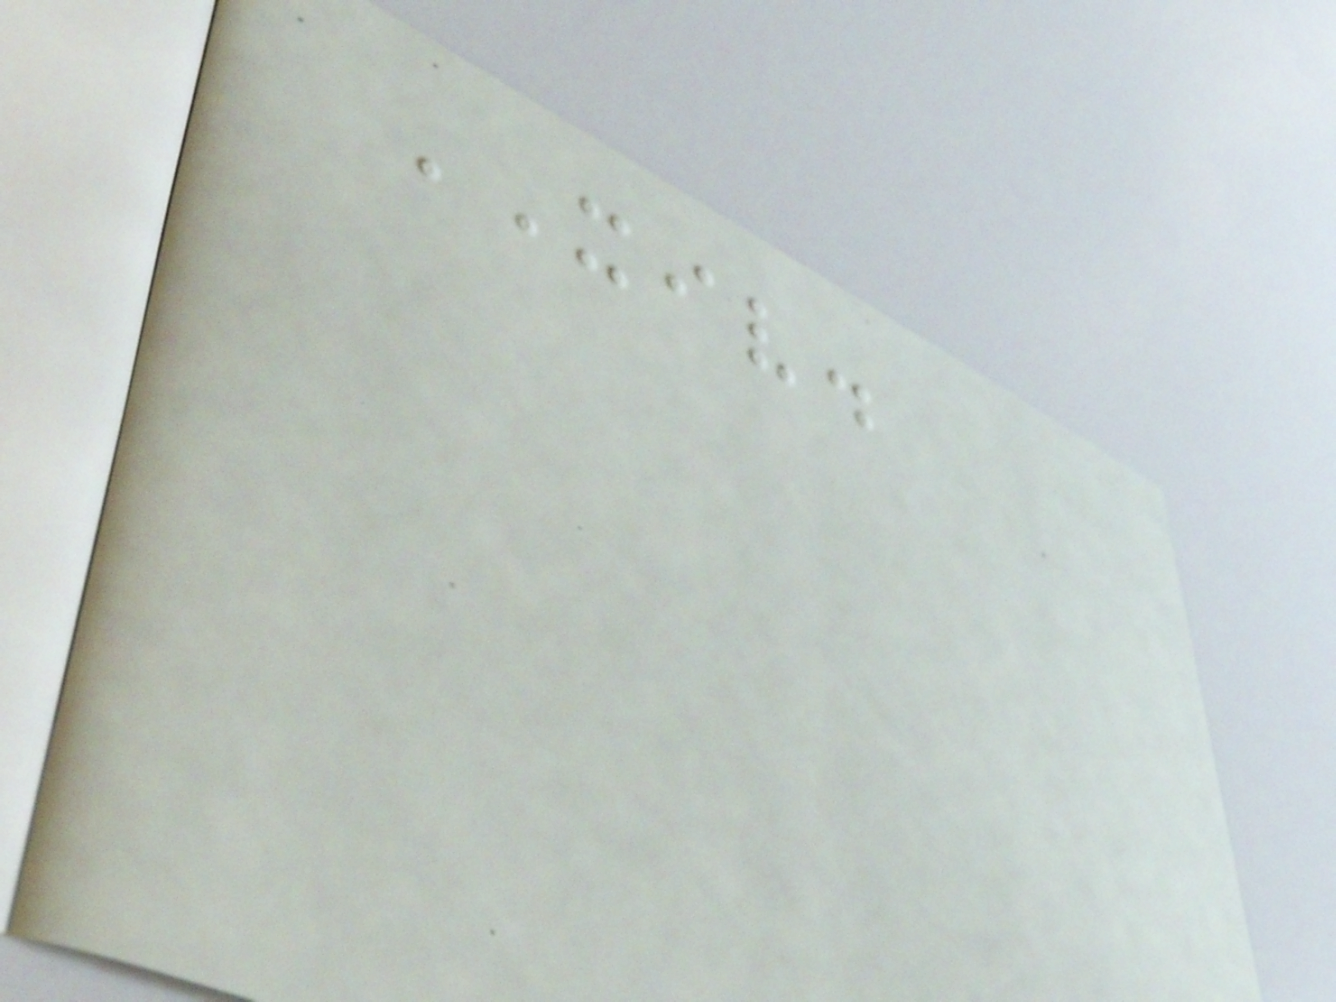XIV.
